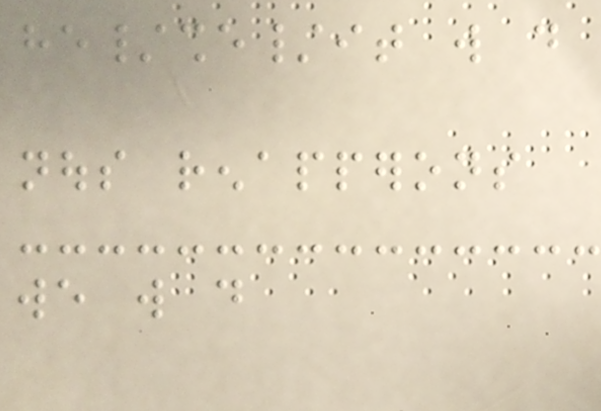he/she/it will do
nous renapperons
we will do
